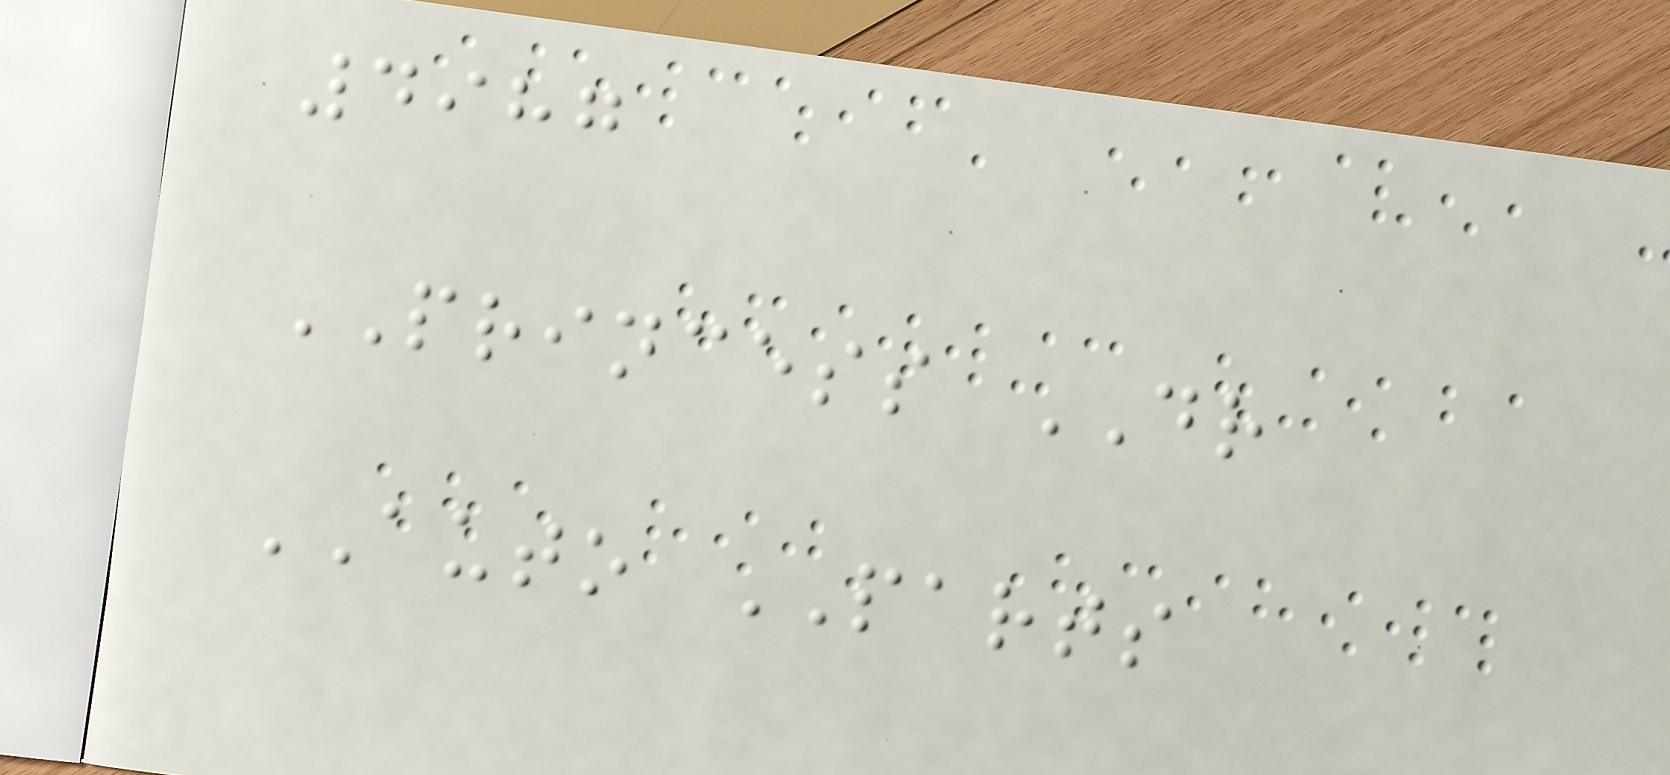4987
PRINCESS DR
AUTO PARTS
